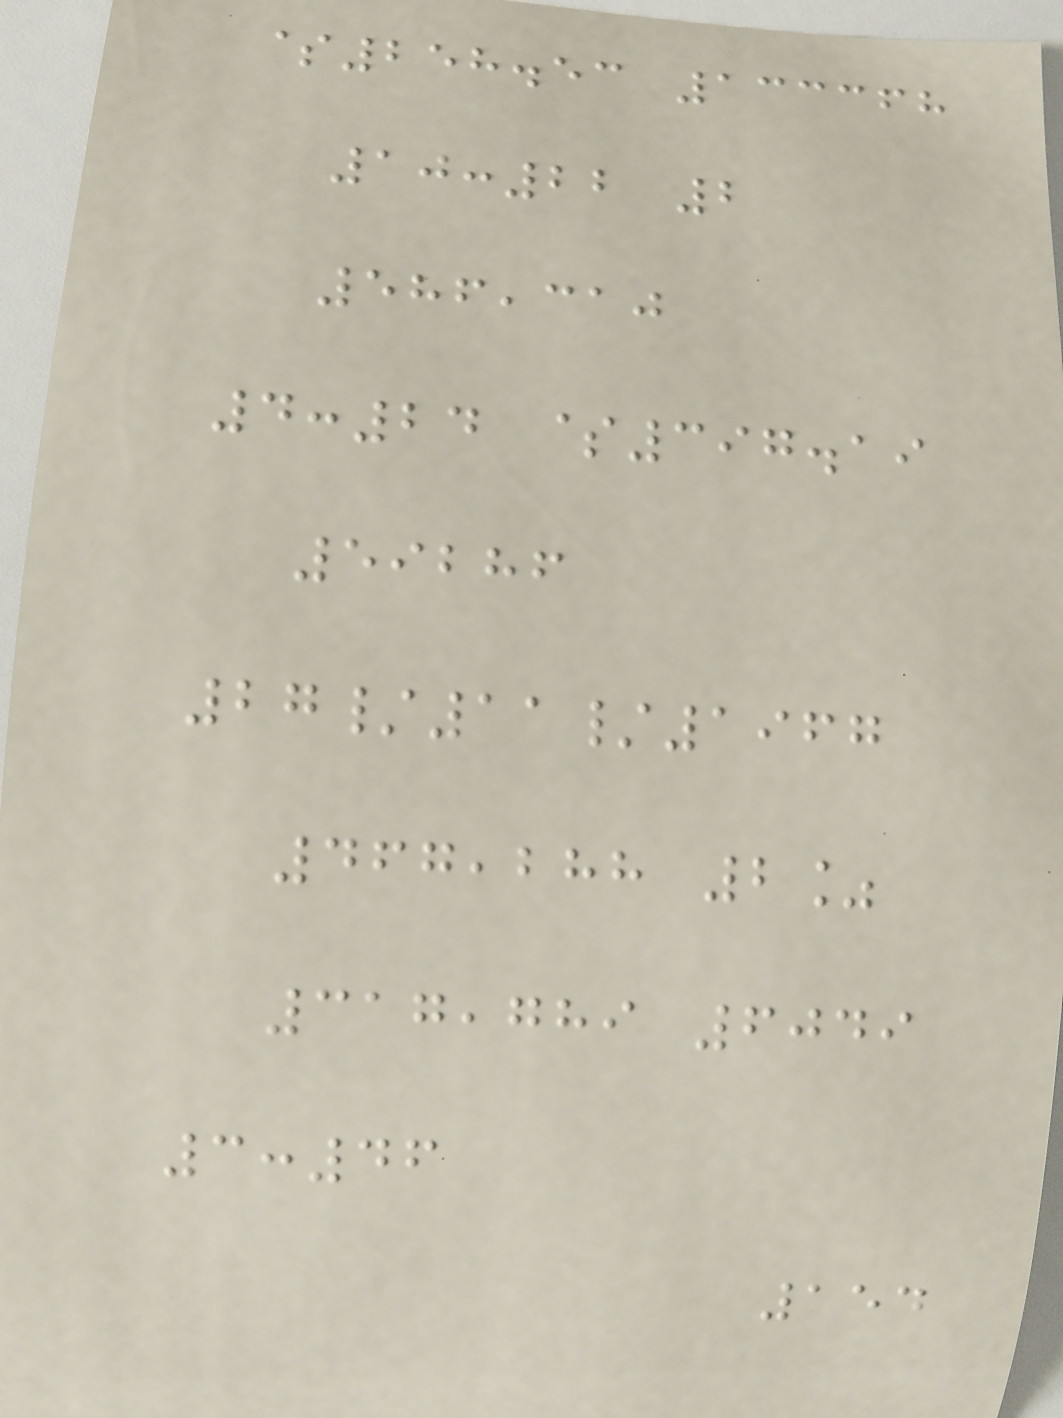$258.53 133368
10:22 2
586,310
4:24 $397.19
59286
27/11/1967
467,288 2%
317,789 6049
3:46
154
